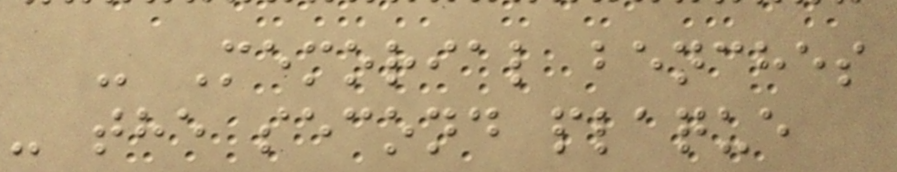- Memorial benches
- the second plaque
